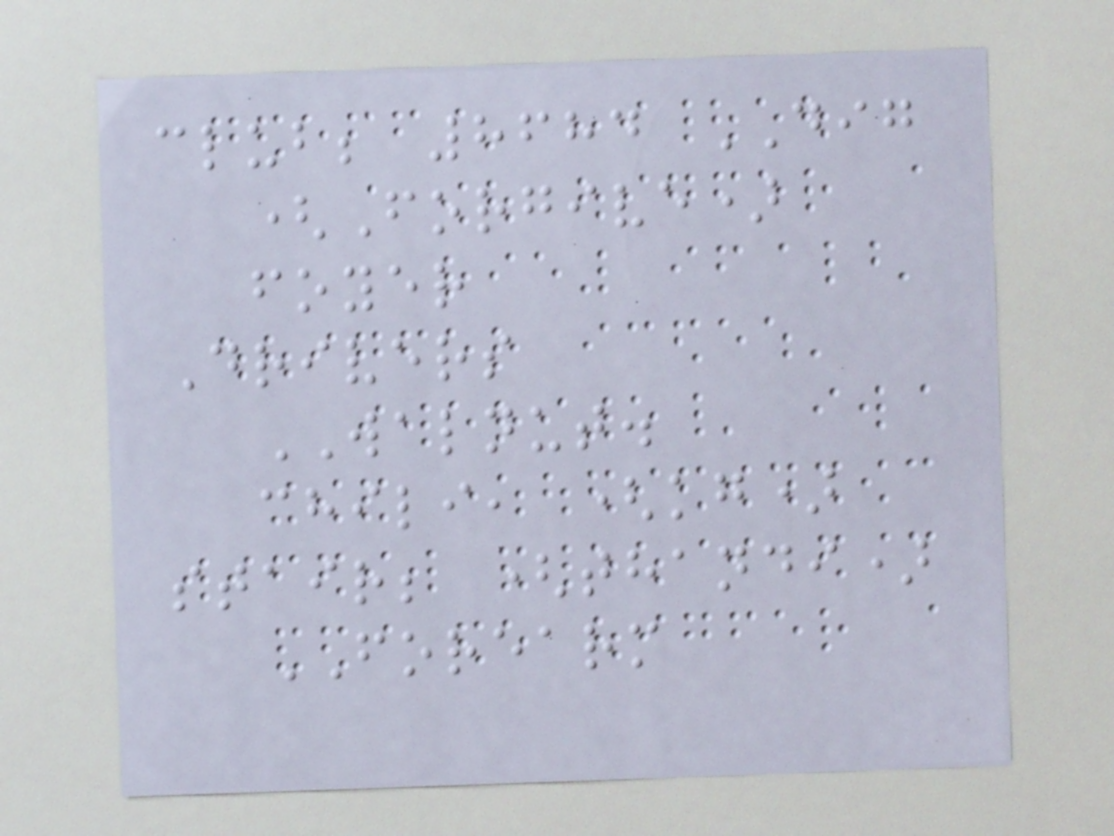club; 8684 DIG
(Forgive)
foyer
Drivers
WALNUT.
chili, (kg)
stair; (thandi)
FOREARM
